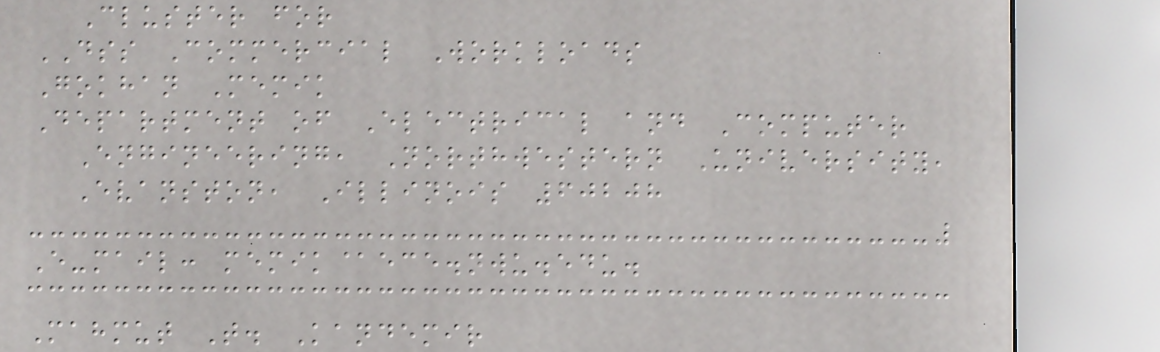Cluster for
DSS Commercial Workloads
Gokhan Memik
Department of Electrical and Computer
Engineering, Northwestern University,
Evanston, Illinois 60208
E-mail: memik@ece.nwu.edu.
Mahmut T. Kandemir
